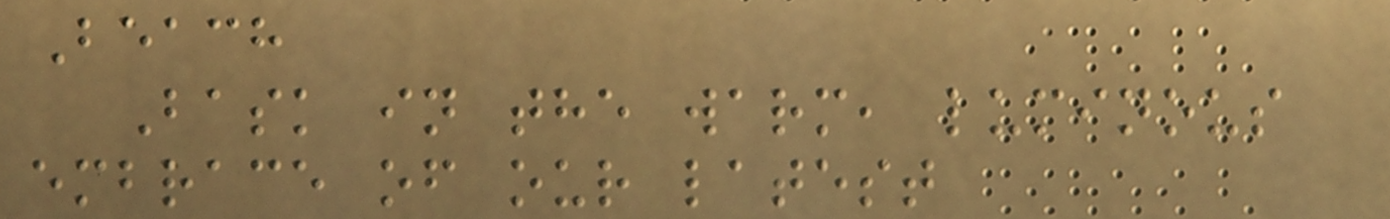Beach
Bask in the warm, luminous
embrace of our latest
